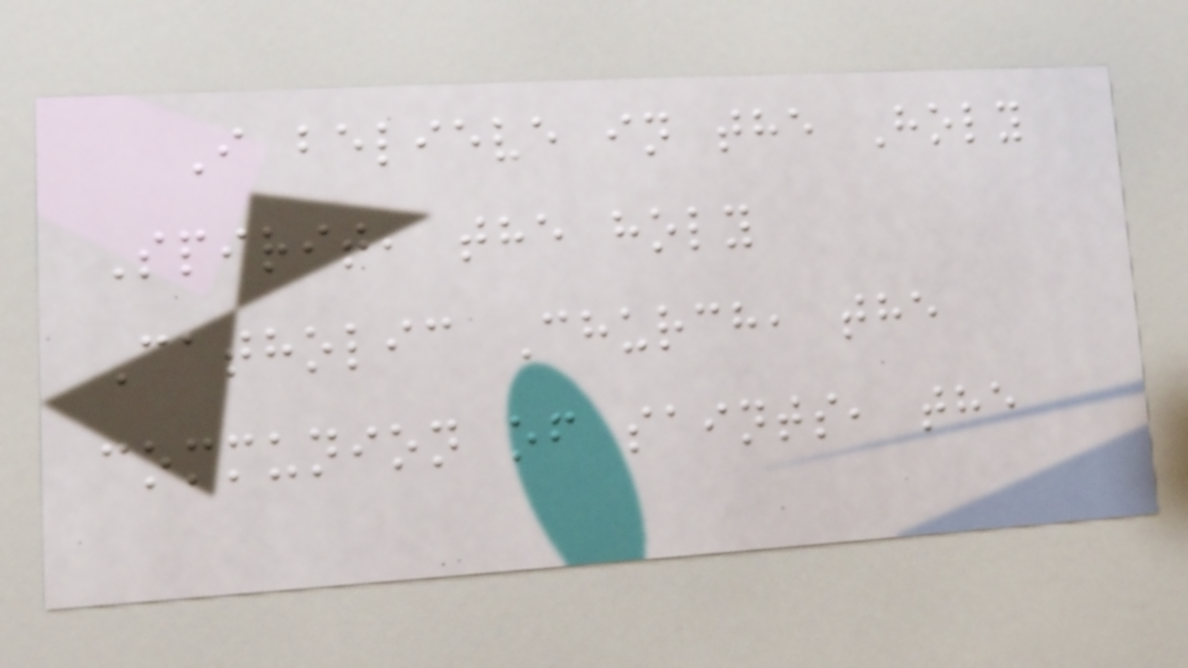I believe in the Holy
Spirit, the holy
Catholic Church, the
communion of saints, the
